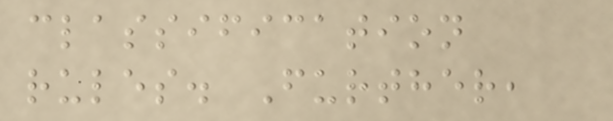classification
rules. Further,
